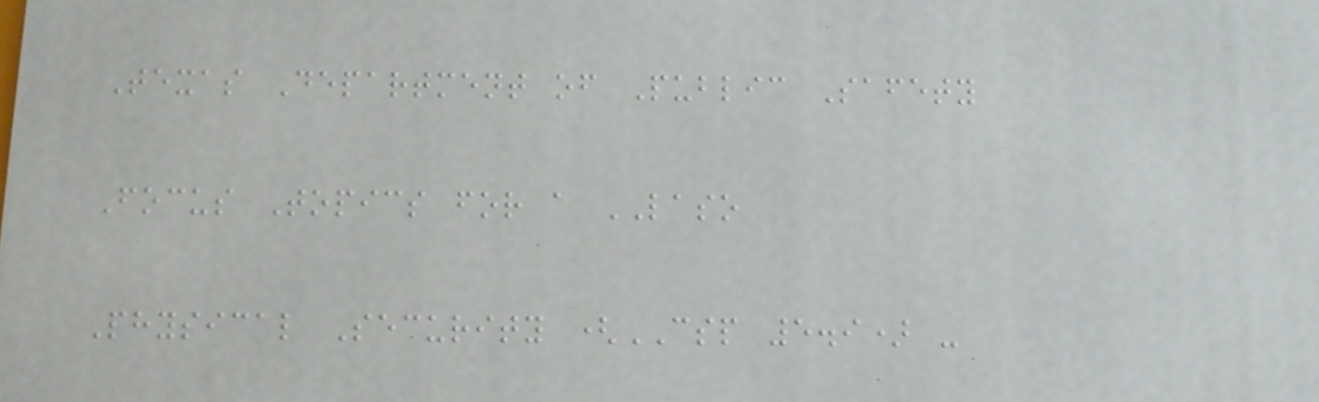Texas Department of Public Safety
Focus Topics for a LASO
Physical Security (CSP 5.9) -
